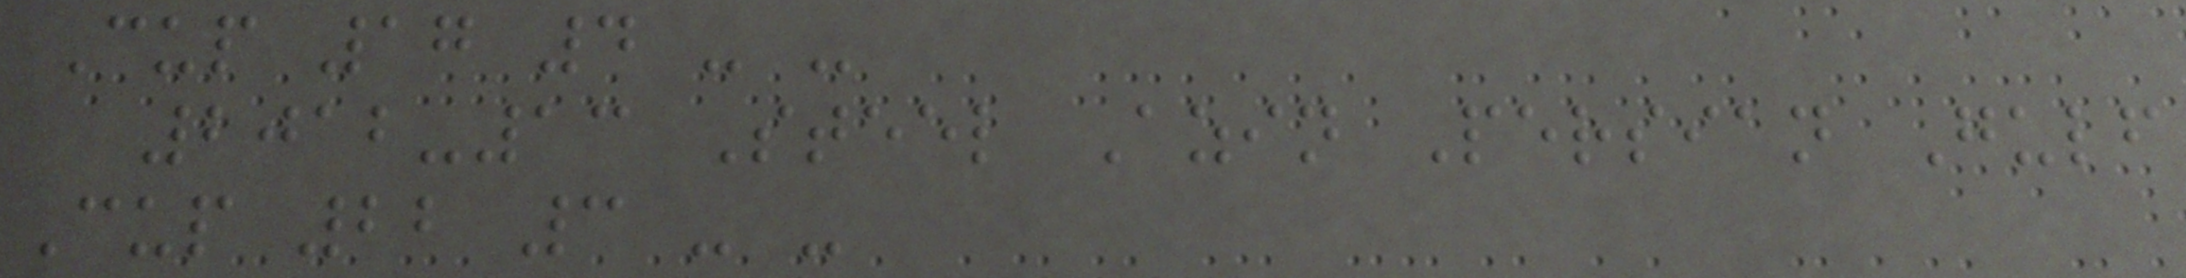Cup 17 4 - -
2012-13 Steel Azin Persian Gulf
Cup 22 3 - -
